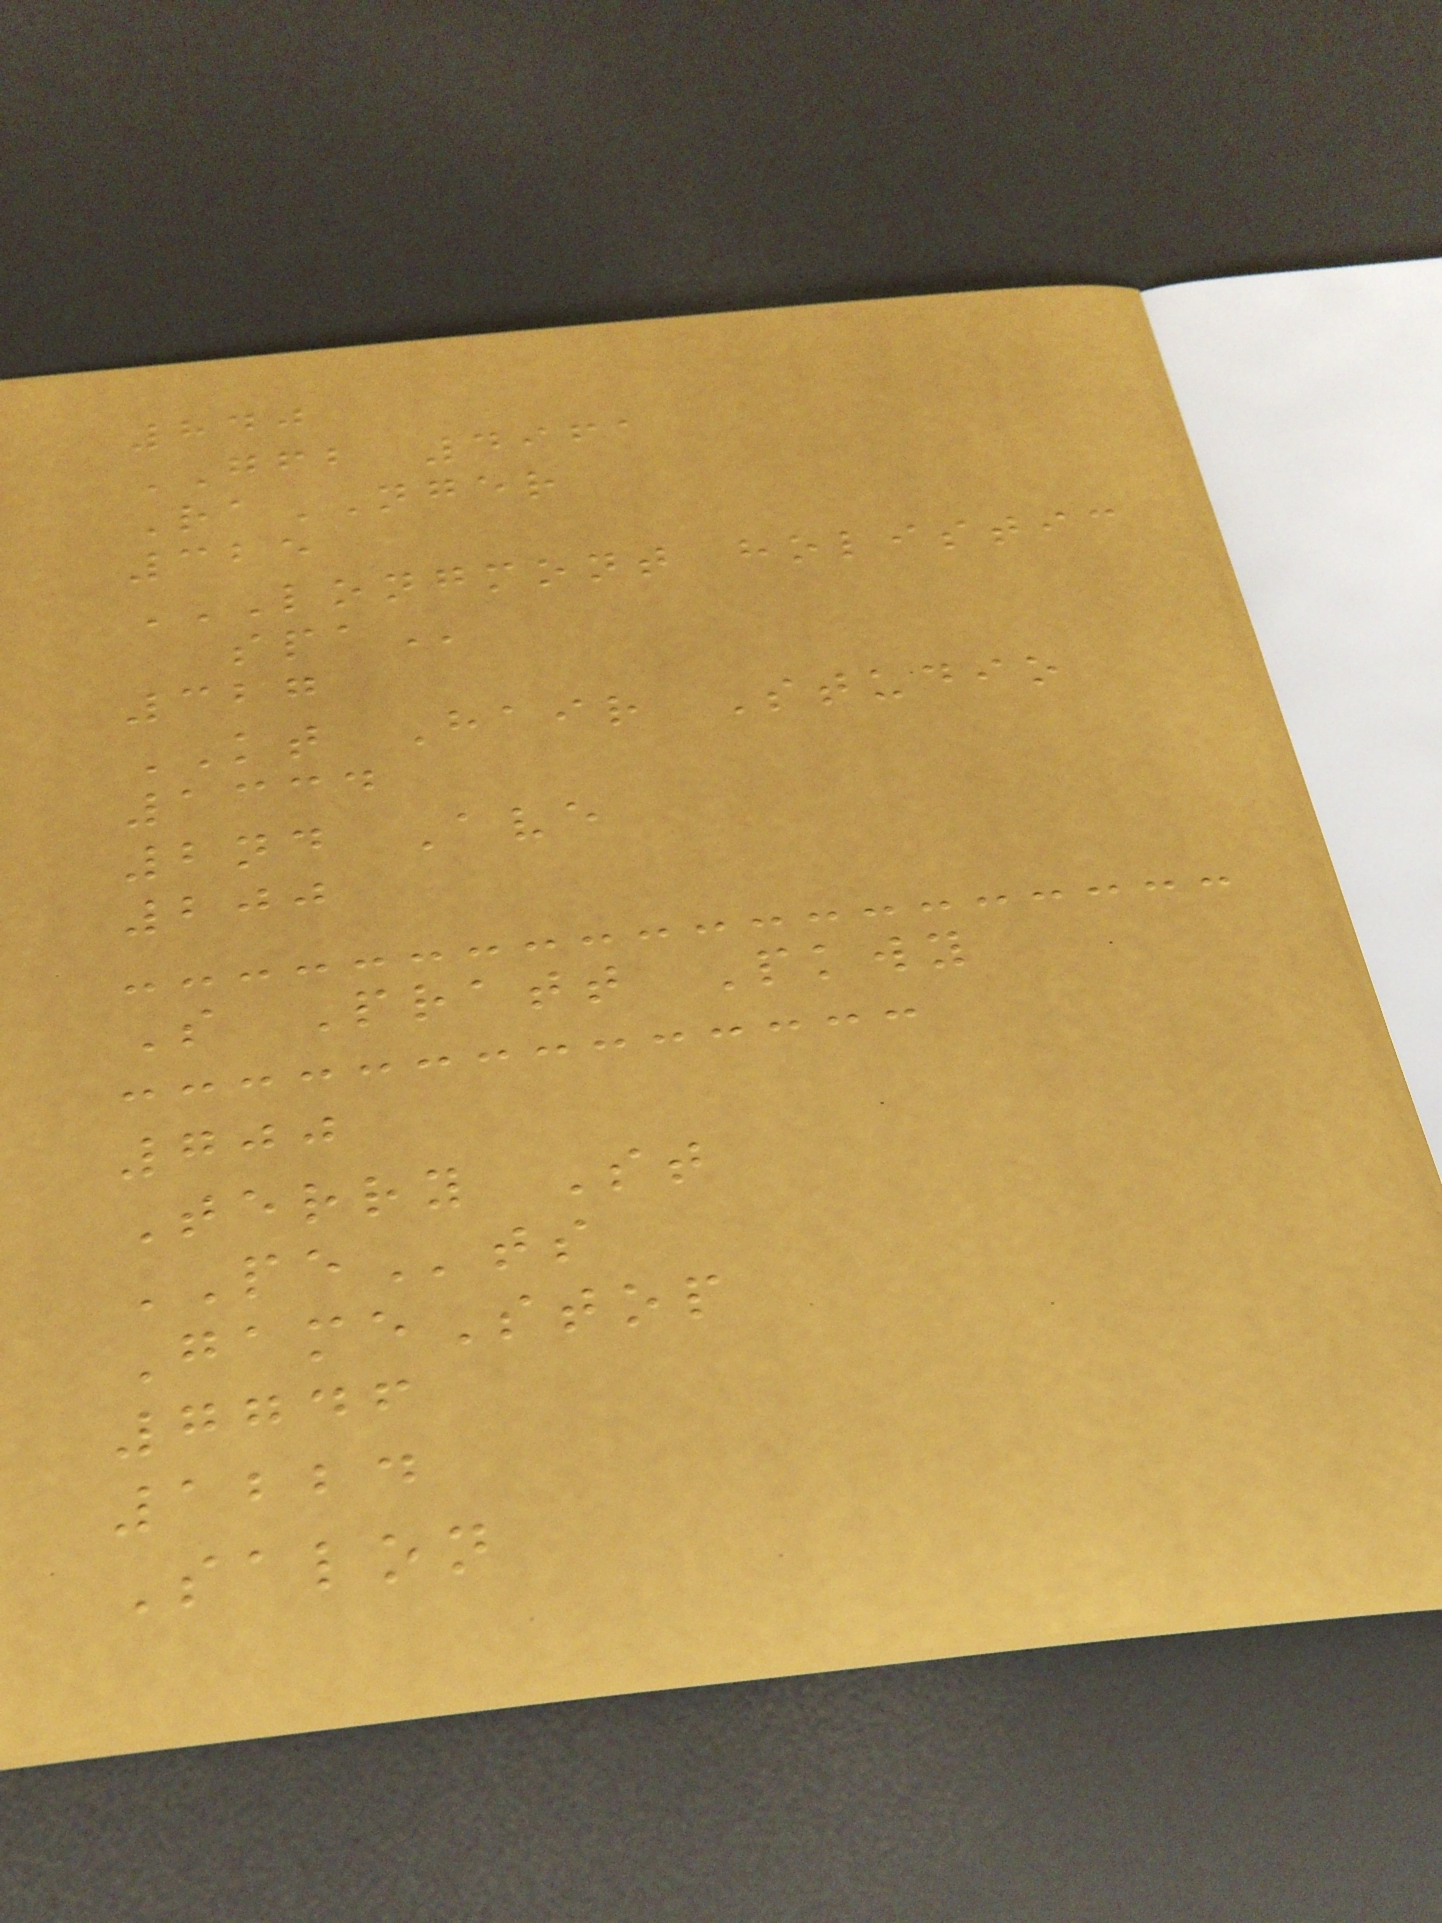840
GFB 4961
RaNGER
325
LONGMONT HOLISTIC
SPA
327
KT Hair Studio
1334
2nd Ave
200
S Pratt Pkwy
700
Terry St
PEts
GameStop
7746
1224
Salon
